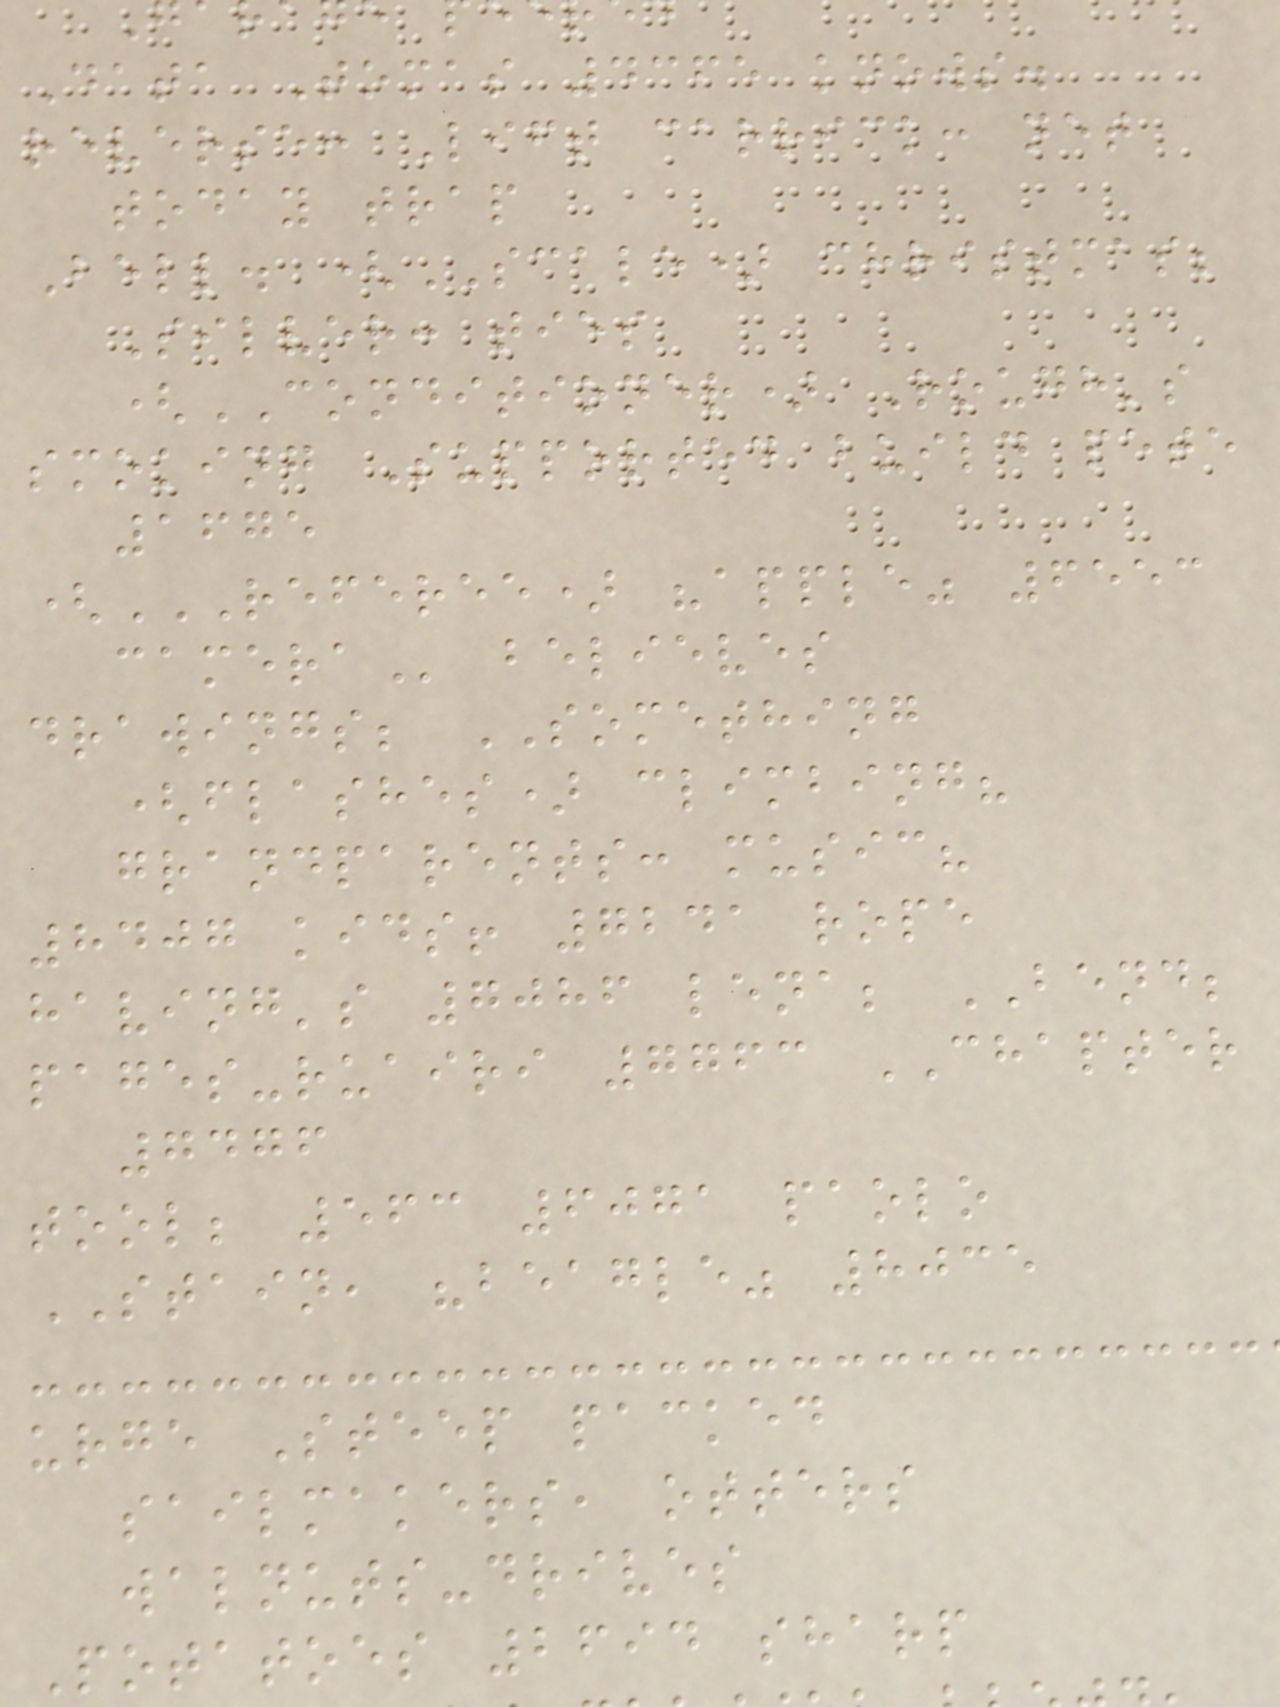Data Tomas 4365 knows.
reverse: Lift carrick: net
today trap
Bell. (SCALE) christmas;
Silver: ties
(CONDITIONER) Rough's
smoking Supported build pete
1675
(REFEREE) "APPLE" 6553
believes
drawings; SOMETHING
(flashes) climbing?
grandparents: music?
8407 kids! 7241 rope
having's 7086 lena; BEND;
pages-ruairi 7763 CHAPTER
7476
tool; 563 6071 paolo
STAIN, "beagle" 8035
urge Steep packed
sailmakers, otters
walnuts-drives
Potatoes 2694 sharp
